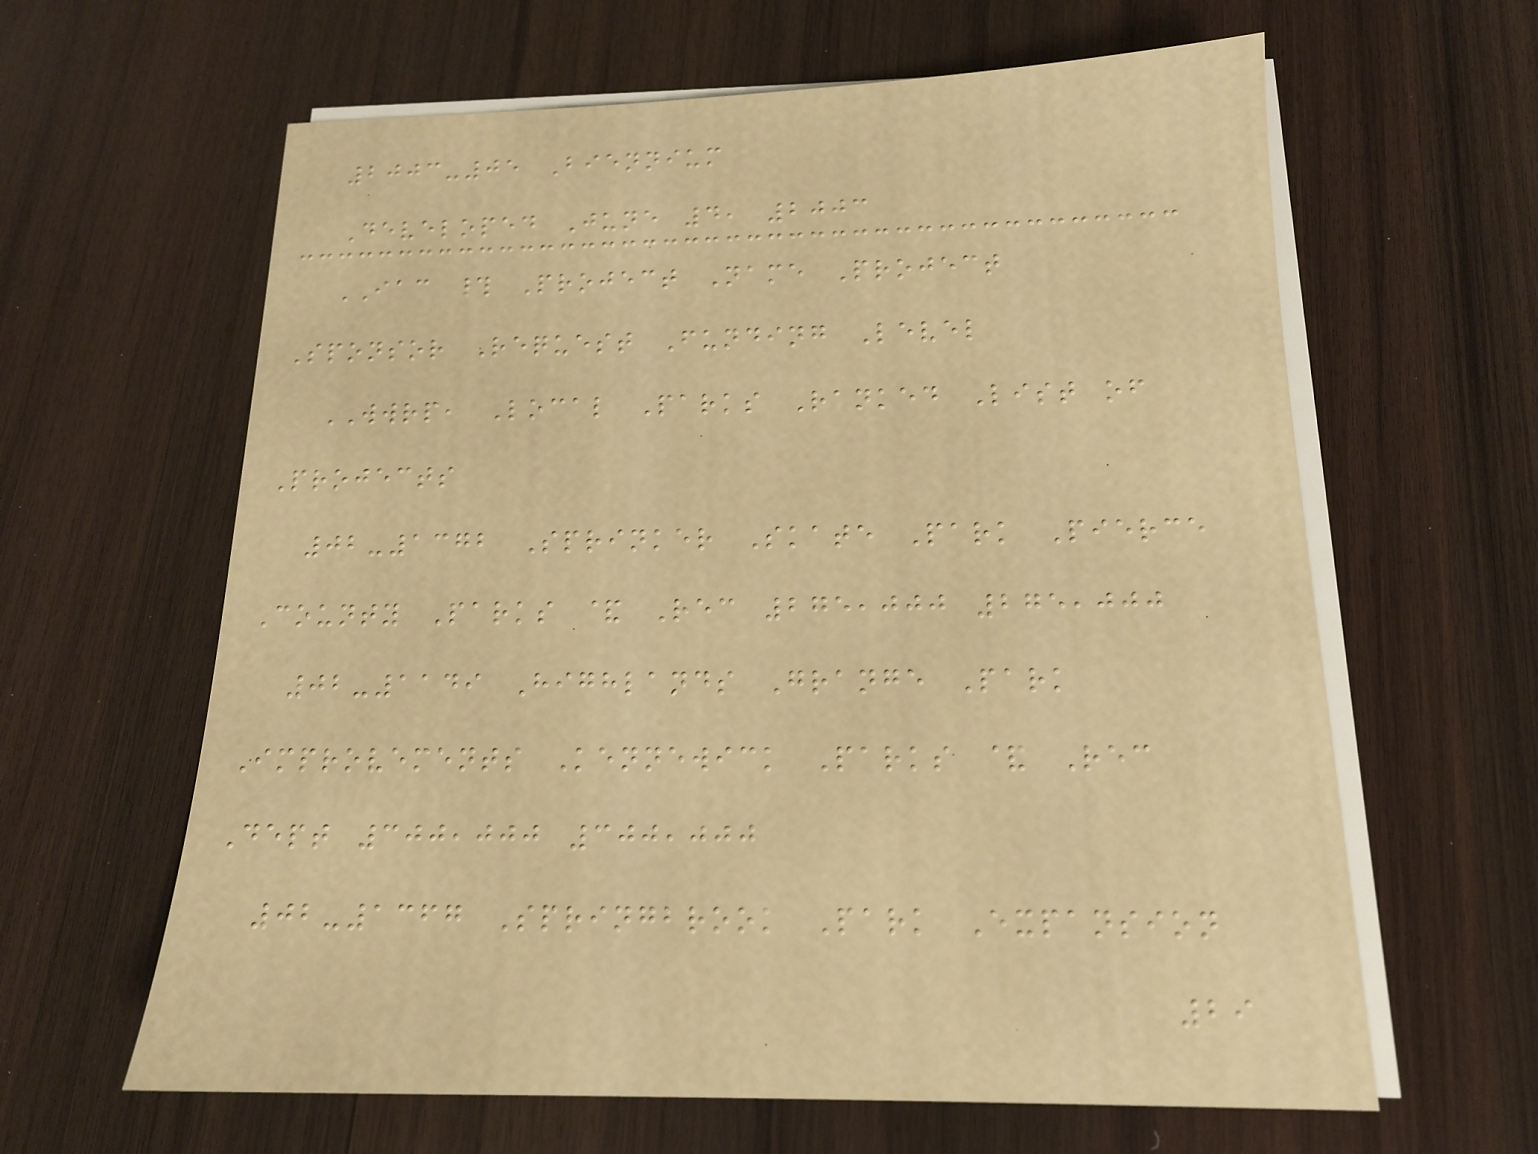2003-05 Biennium
Developed June 4, 2003
IAC # Project Name Project
Sponsor Request Funding Level
WWRP, Local Parks Ranked List of
Projects
02-1372 Sprinker Skate Park Pierce
County Parks & Rec 275,000 275,000
02-1149 Highlands Grange Park
Improvements Kennewick Parks & Rec
Dept 300,000 300,000
02-1367 Springbrook Park Expansion
29
